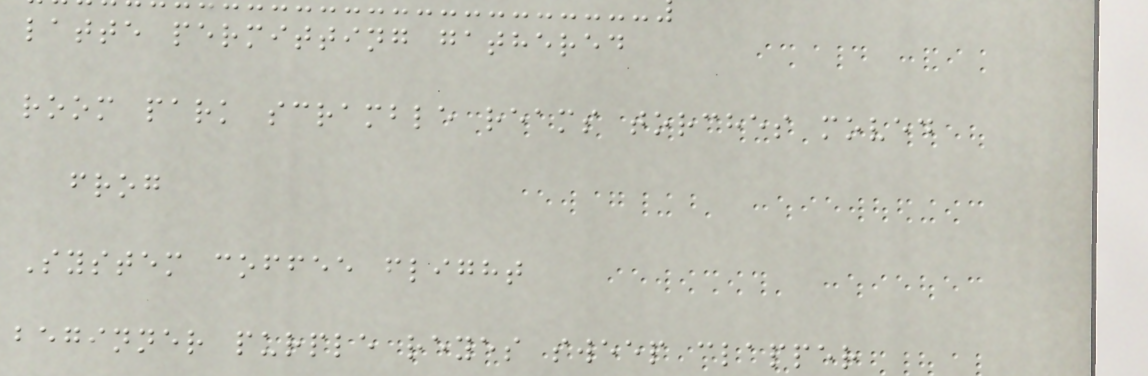latte permitting gathered
room park scramble reams torches moved
frog
System coffee flight
beginner purple reyes sweep clapper
